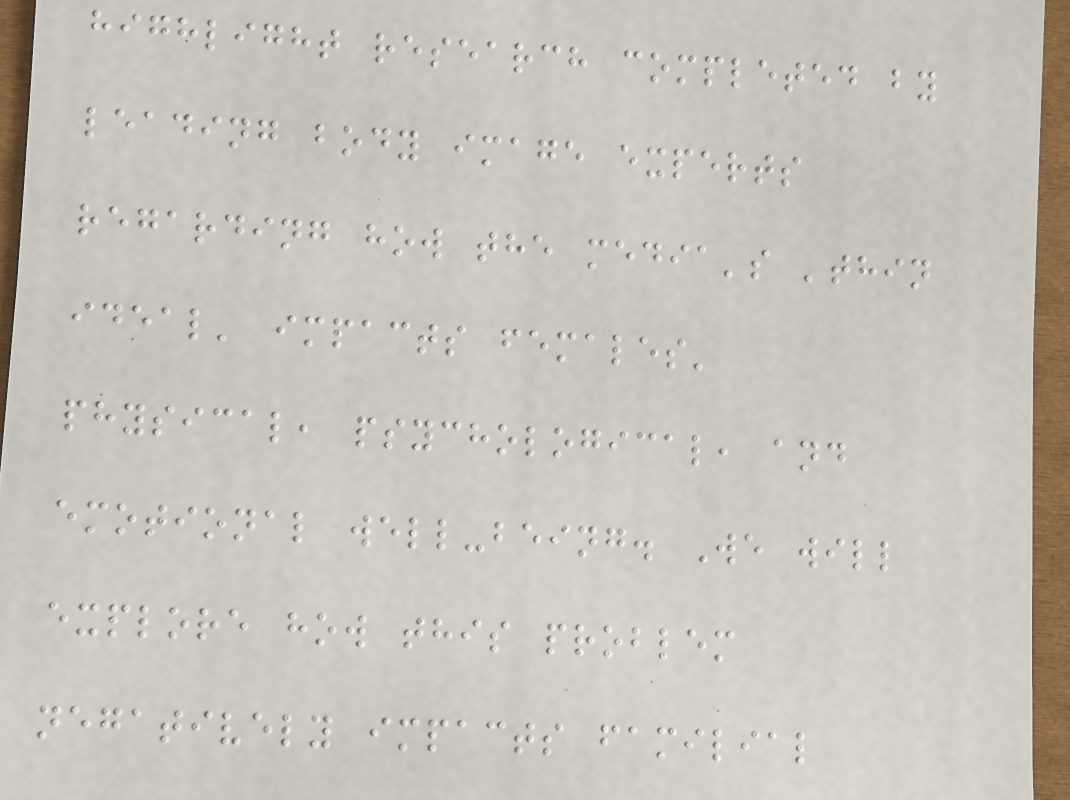highlight research completed by
leading body image experts
regarding how the media's 'thin
ideal' impacts females'
physical, psychological, and
emotional well-being. We will
explore how this problem
negatively impacts familial
